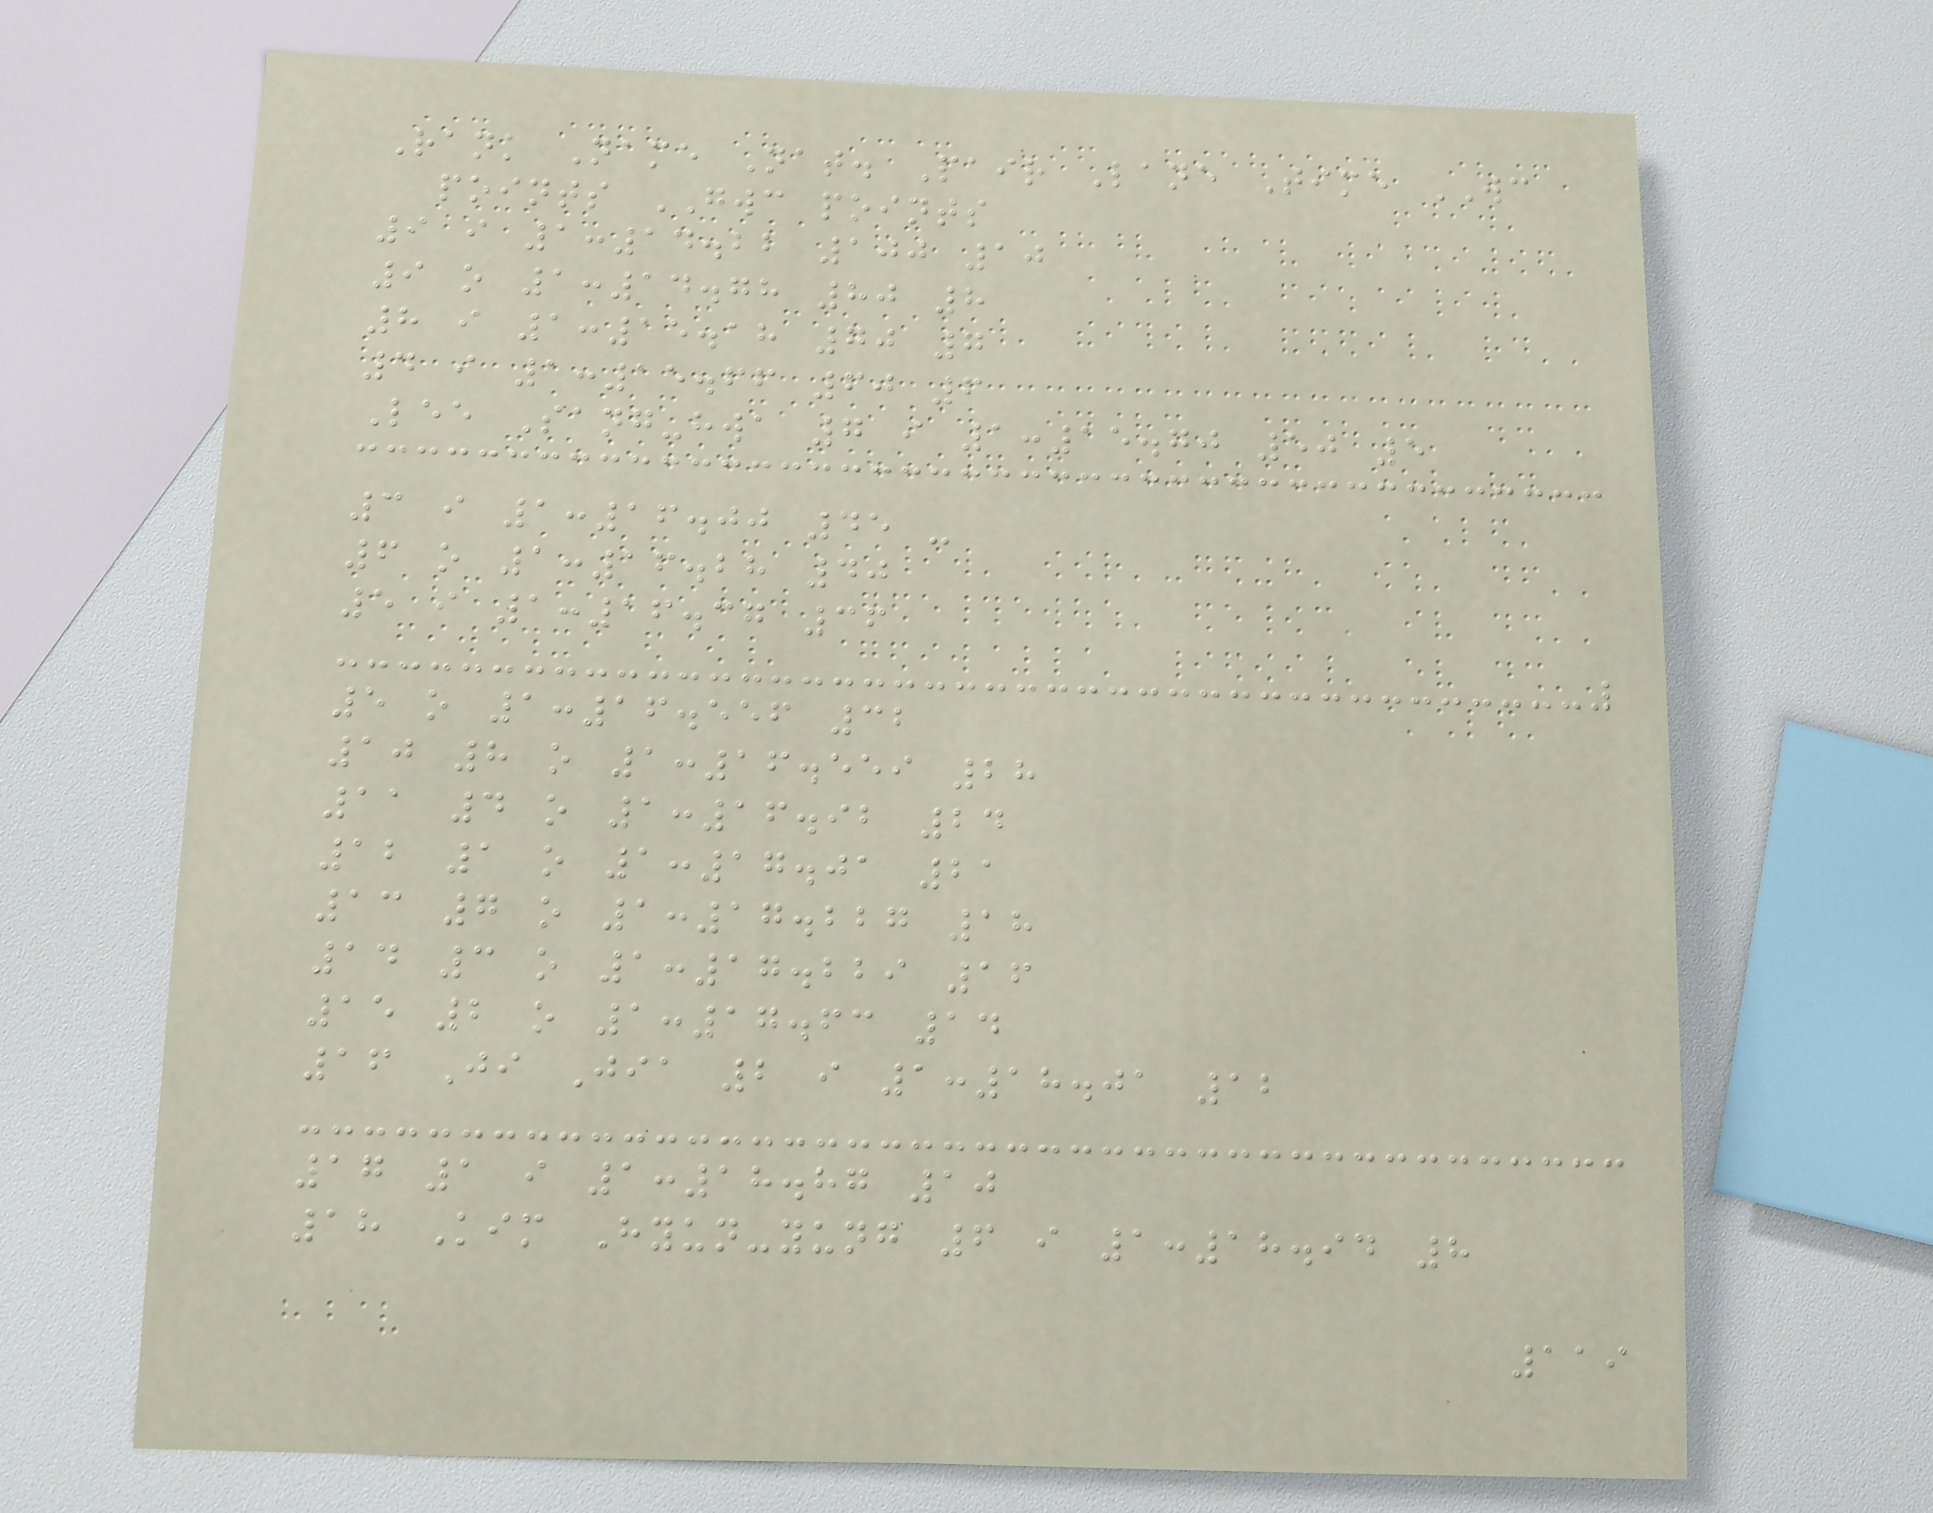Rank Name Nat. Pair Lane Time WC
points GWC points
9 i 1:14.22 100 10
9 o 1:14.78 80 8
8 i 1:15.18 70 7
4 i 1:15.66 60 6
Lee Sang-hwa 7 i 1:15.70 50 5
3 i 1:16.00 45 -
6 o 1:16.28 40
5 i 1:16.37 36
5 o 1:16.556 32
10 8 o 1:16.559 28
11 4 o 1:16.92 24
12 1 o 1:17.01 21
13 7 o 1:17.227 18
14 3 o 1:17.229 16
15 2 o 1:17.63 14
16 Ji Jia 2 i 1:18.01 12
17 1 i 1:18.87 10
18 Kim Hyun-yung 6 i 1:18.94 8
119
